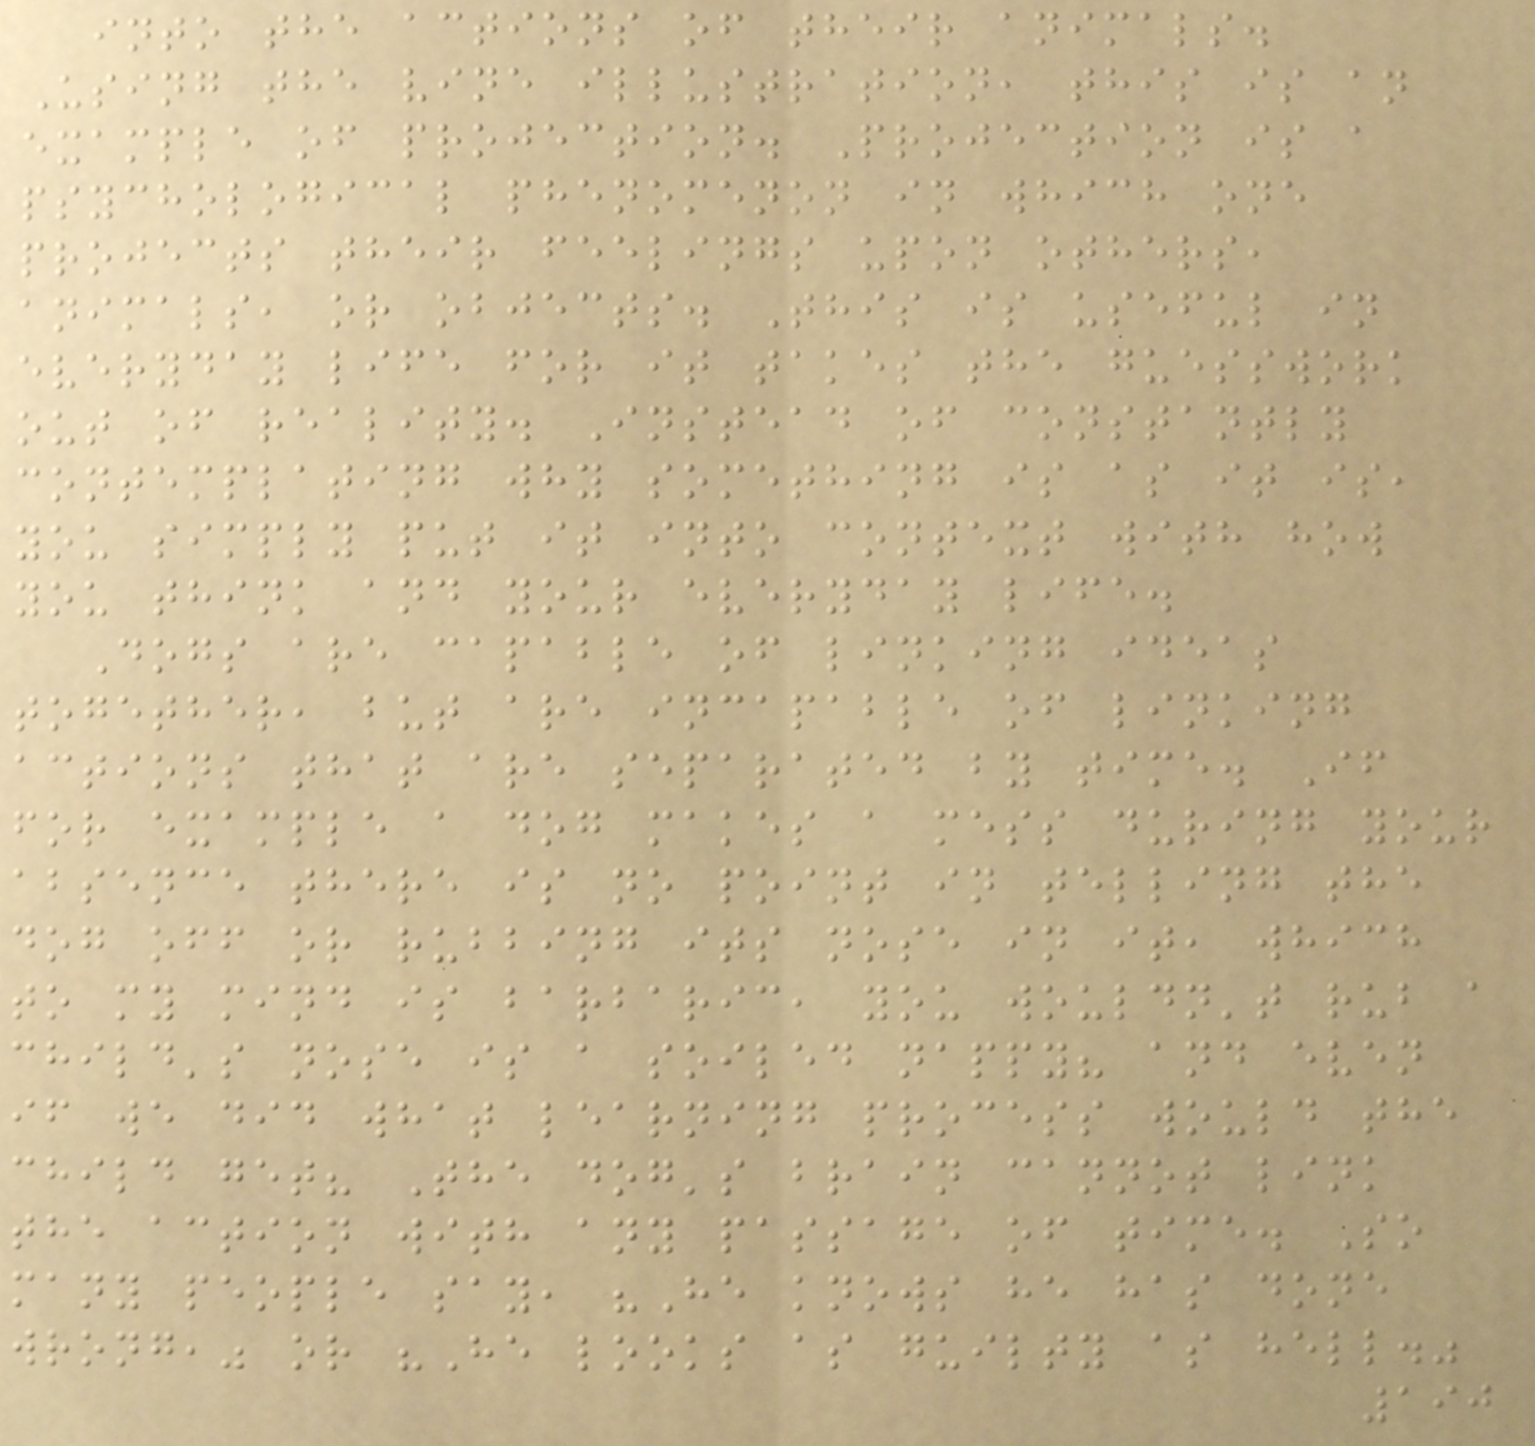into the actions of their animals.
Using the vine illustration, this is an
example of projection. Projection is a
psychological phenomenon in which one
projects their feelings upon others,
animals, or objects. This is useful in
everyday life for it takes the guesswork
out of reality. Instead of constantly
contemplating why something is as it is,
you simply put it into context with how
you think and your everyday life.
Dogs are capable of linking ideas
together, but are incapable of linking
actions that are separated by time. If
for example a dog makes a mess during your
absence there is no point in telling the
dog off or rubbing its nose in it, which
to my mind is barbaric, you wouldn't rub a
child's nose is a soiled nappy? and even
if we did what learning process would the
child get? The dog's brain cannot link
the action with any passage of time. So
many people say, "He knows he has done
wrong," or "He looks as guilty as hell."
190
